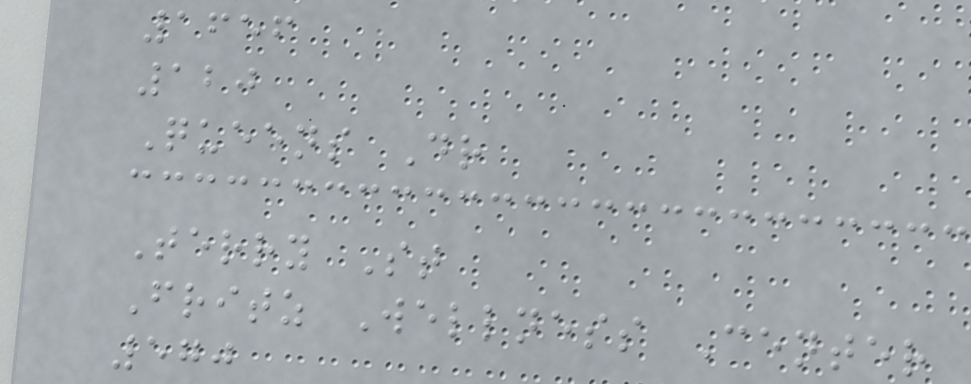1656
120
Queens Dr
Terry St
Fritz Wellness Center
570
